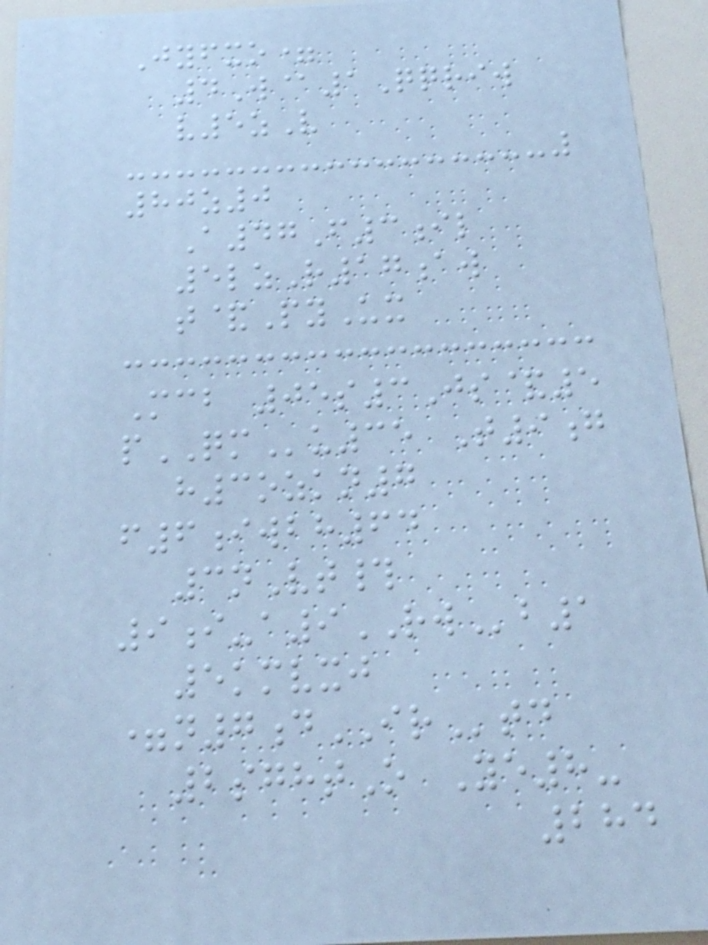Jyfxo=
4W@1Qqriw
v5zV
80z0
A47F3il
5lzR17aw
t&PyUx
Mcb 05s3Js&5
pQMu35 T9g
h3ozkn7
f6iwbh64
3nVt#
9i-a9RWb1
5kmvxj
=n7dIRtd
2sghtO Ye8-
284
